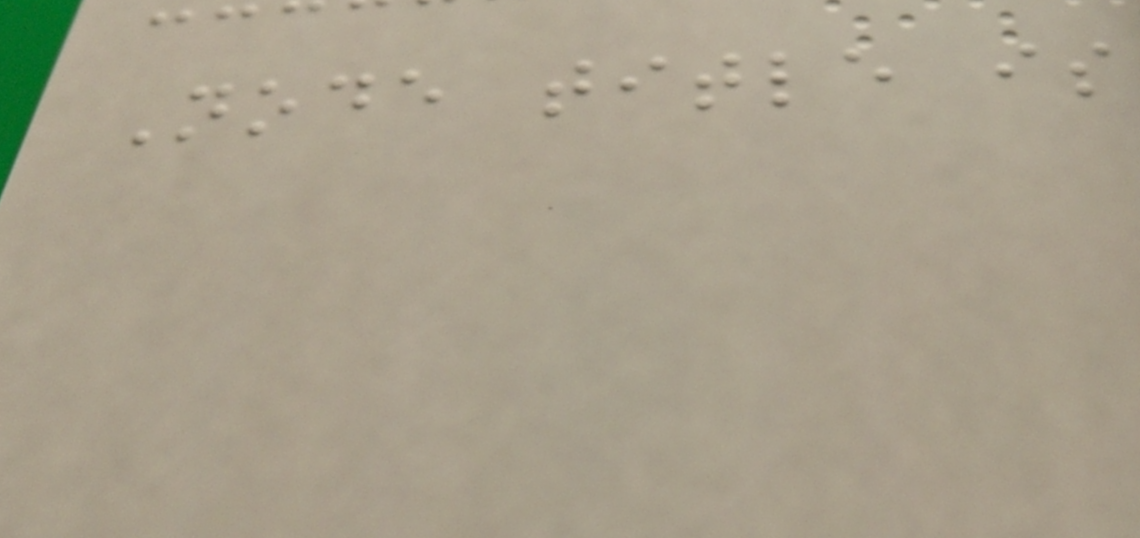Node title is
